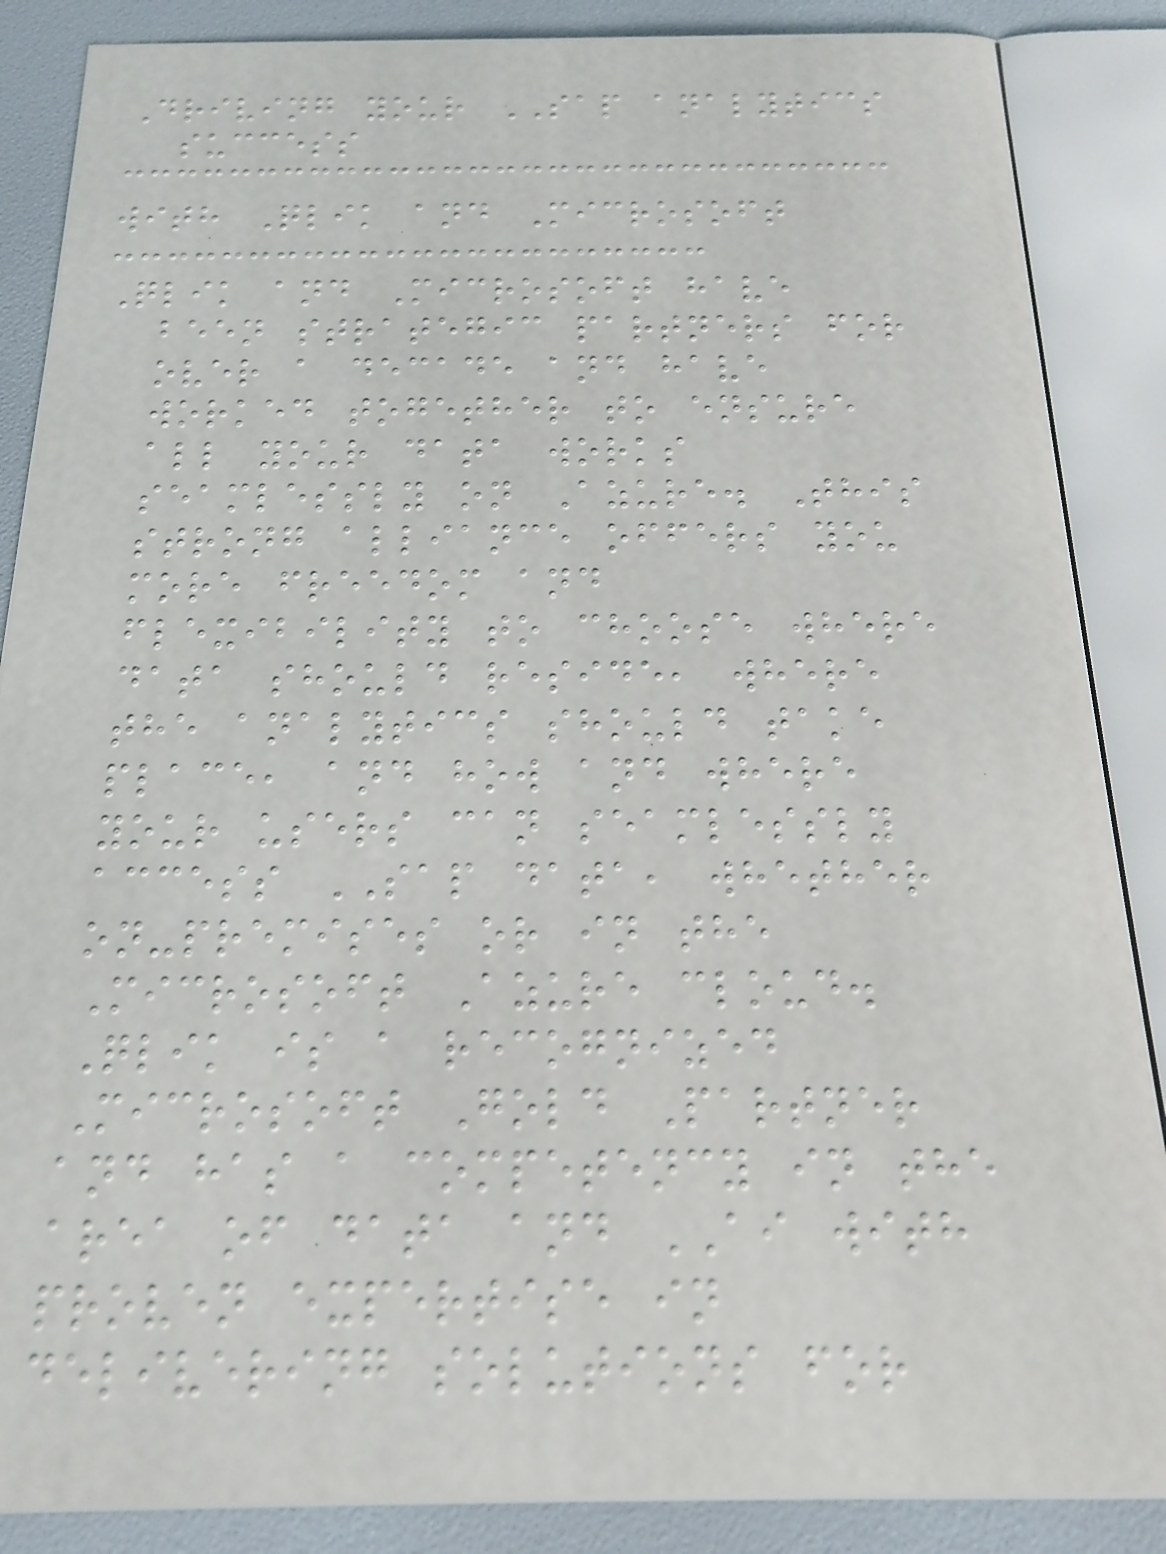Driving your SAP analytics
success
with Qlik and Microsoft
Qlik and Microsoft have
been strategic partners for
over a decade and have
worked together to ensure
all your data works
seamlessly on Azure. This
strong alliance offers you
more freedom and
flexibility to choose where
data should reside, where
the analytics should take
place, and how and where
your users can seamlessly
access SAP data, whether
on-premises or in the
Microsoft Azure cloud.
Qlik is a recognized
Microsoft Gold Partner
and has a competency in the
area of data and AI with
proven expertise in
delivering solutions for
